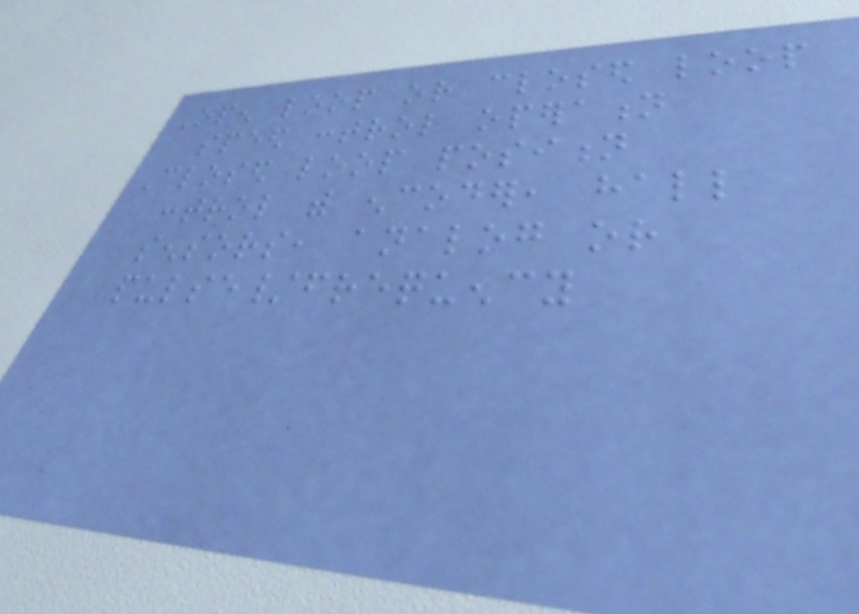Open loop or closed loop
speed control operation
Closed loop position
control with encoder, hall
sensors, analog or
pulse/frequency
